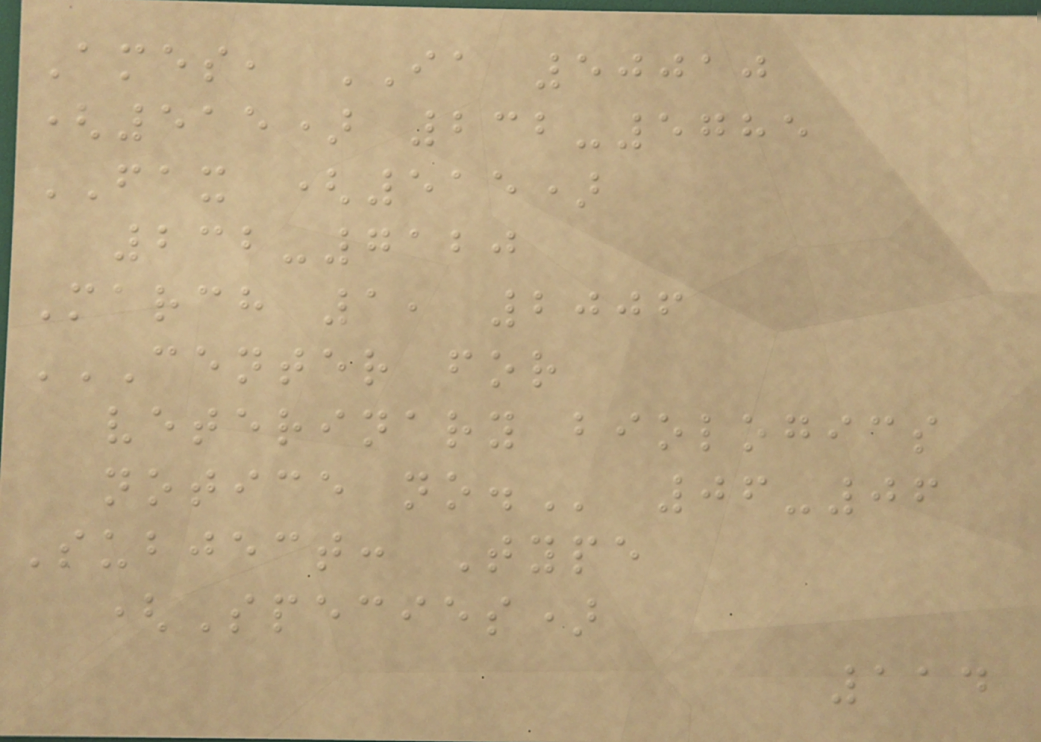Ames, IA 50010
(515) 232-5785
FAX (515)
232-7120
March 1, 2006
CENTER FOR
VETERINARY BIOLOGICS
NOTICE NO. 06-06
Subject: Type
(Species)
114
